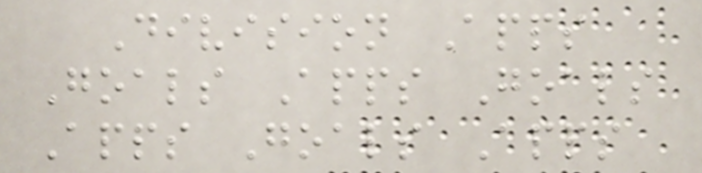Division Apps
Goals Apps Goals
Apps Goals Apps
